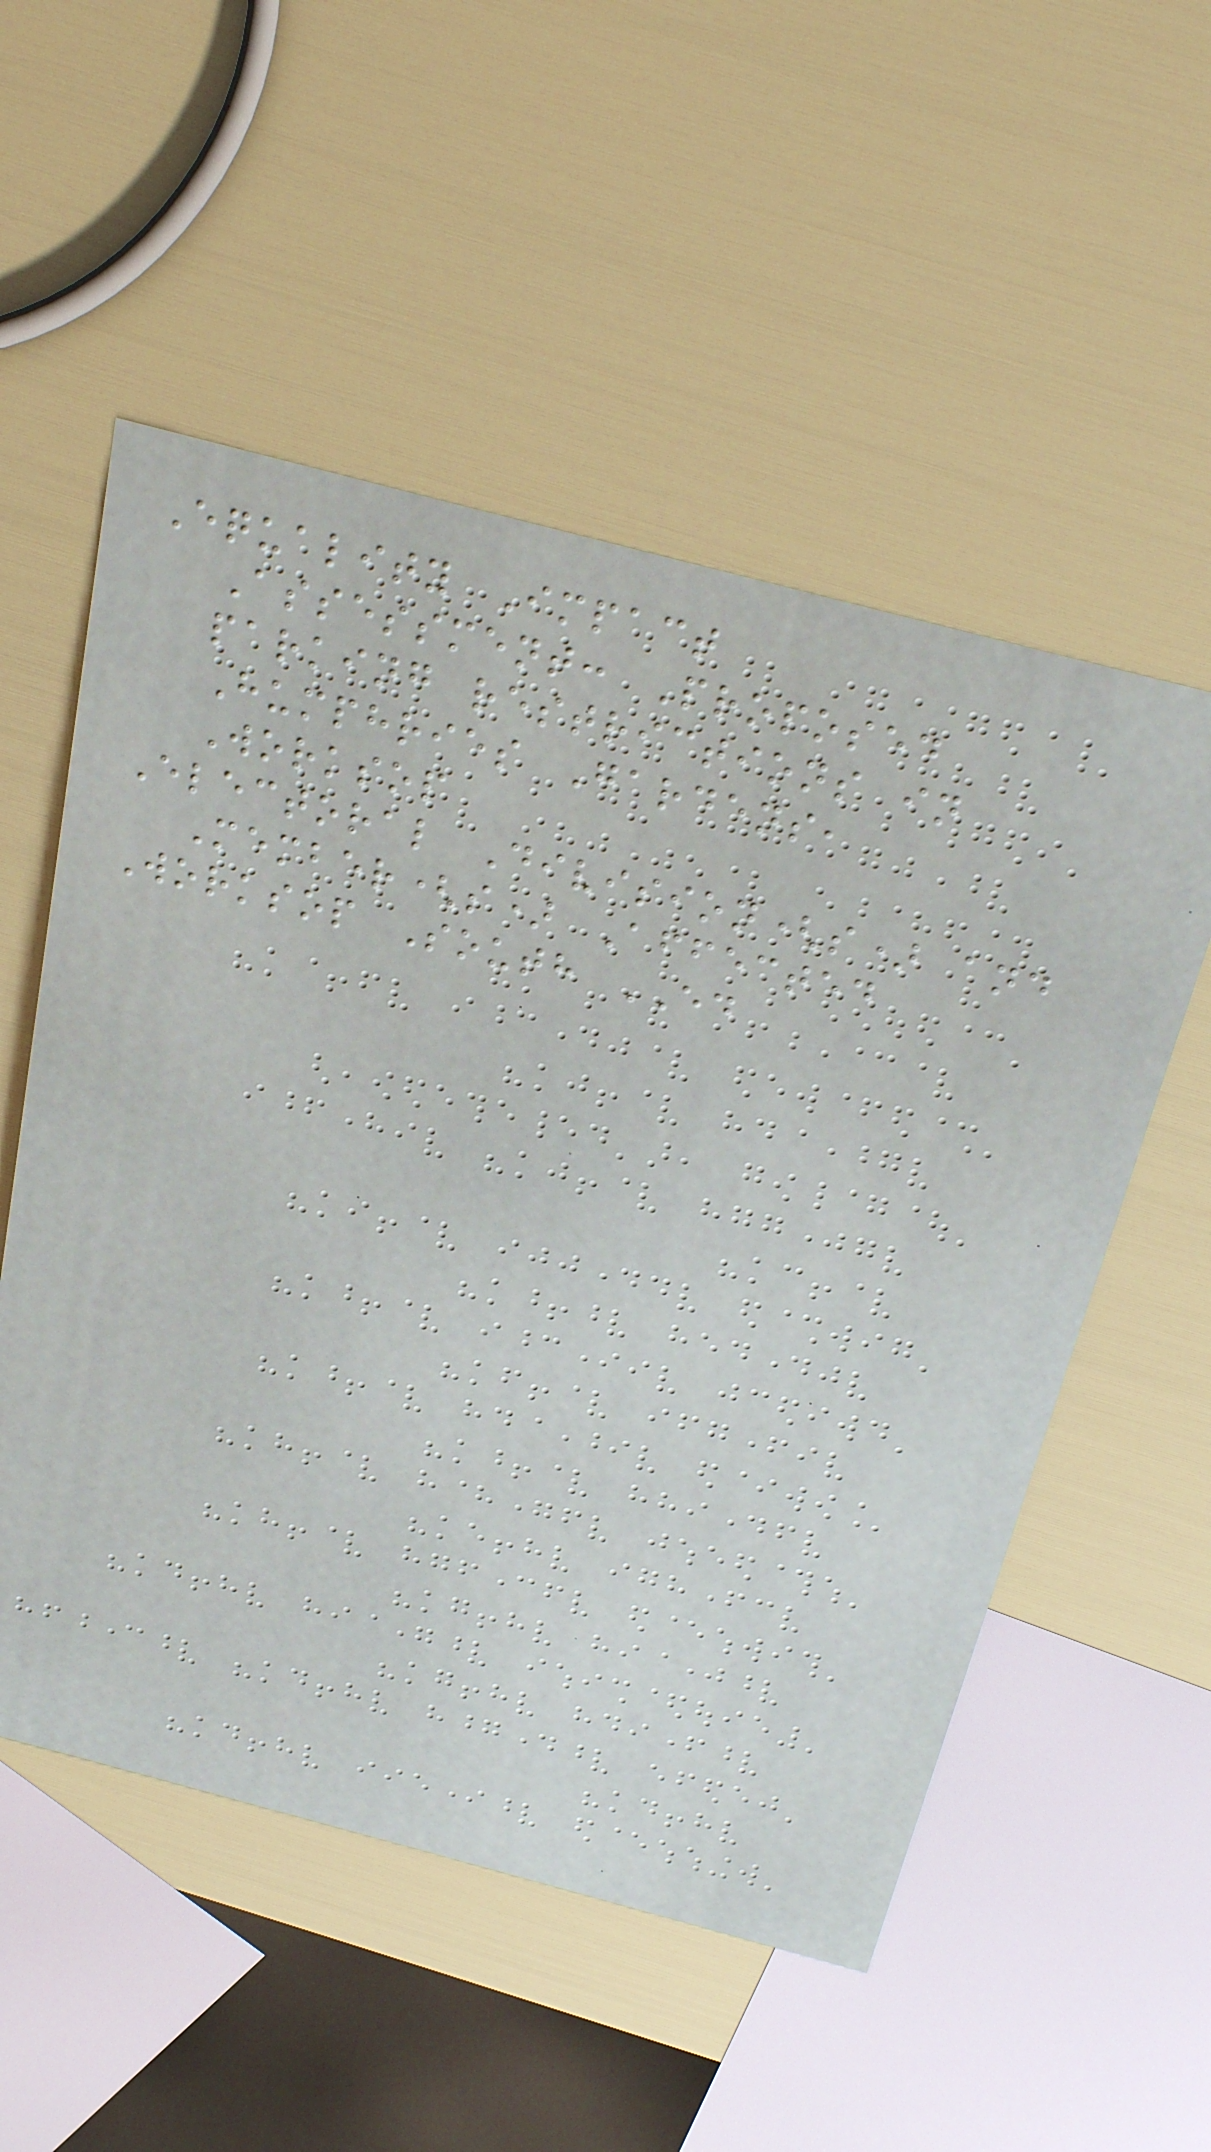Equality Impact
Assessment: Proposed
parking restrictions in
Humphries Gardens,
Worksop
Electoral Division(s) and
Member(s) Affected
Worksop South ED
